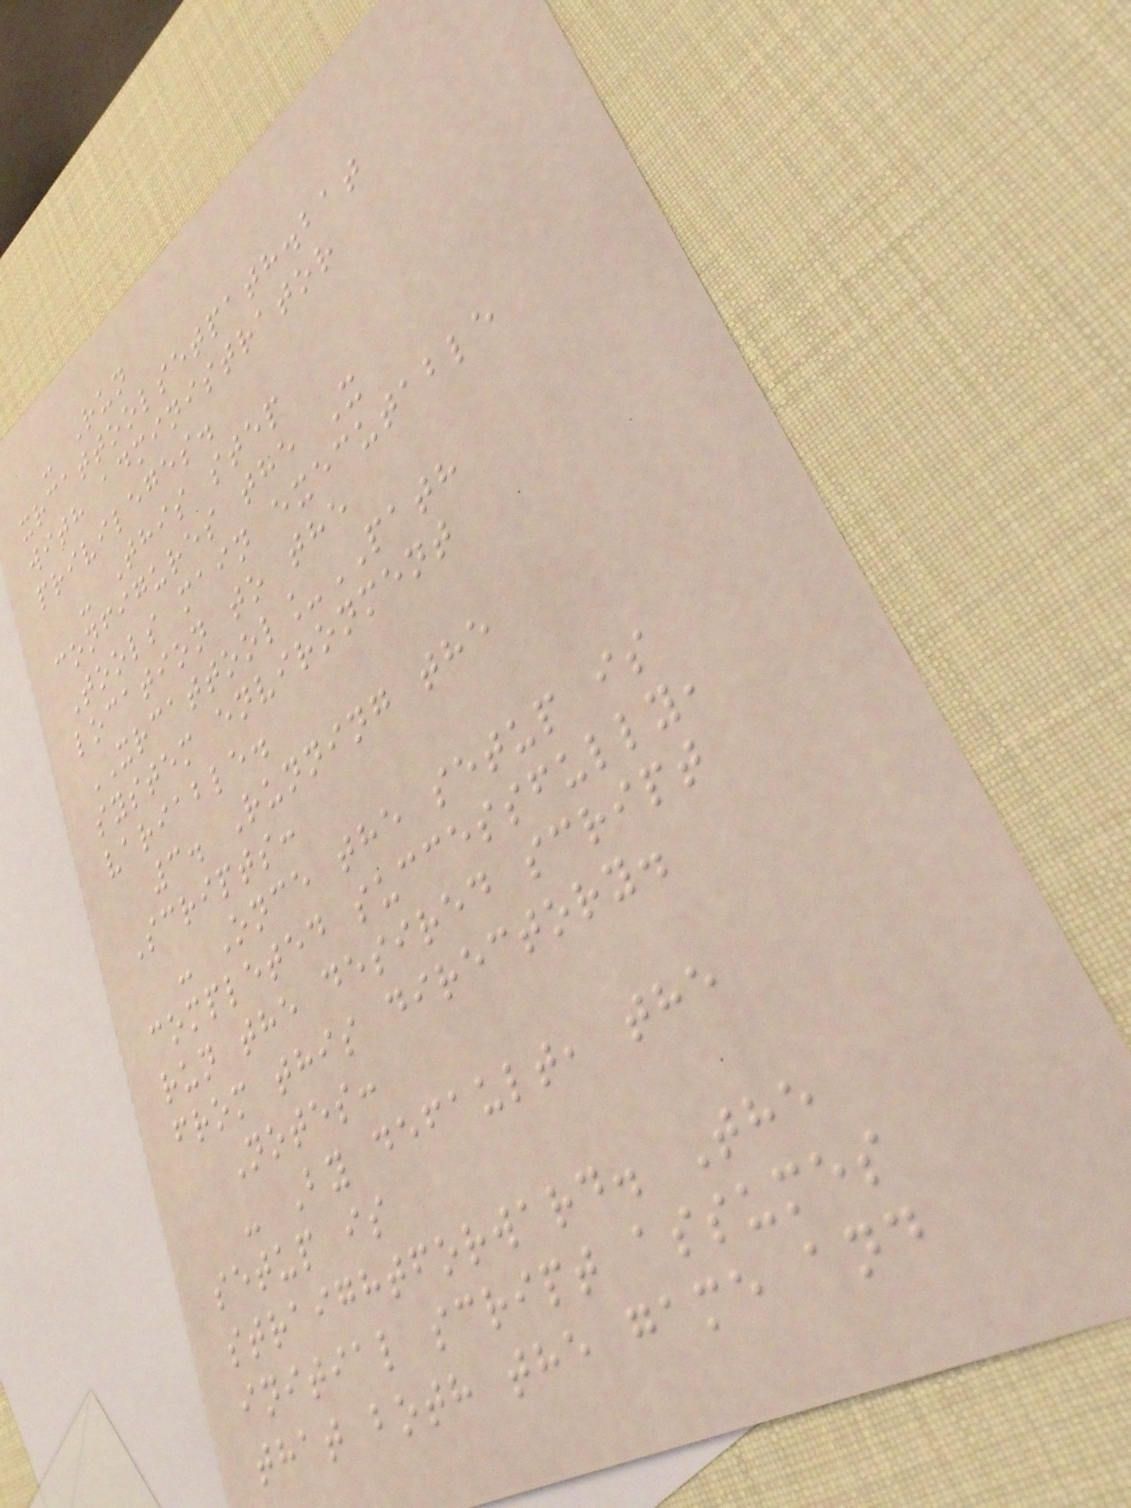- Run
xrcattoolsetpath.bat
with administrator
privileges.
- This step
configures the X
Tools main executable
location to the
XRCATTOOL_PATH
system environment
variable.
3. Running the
Scripts:
- Once the setup is
completed successfully,
run the desired script
from this directory.
Notes:
- By default, the
setup is
straightforward. The
initial script assumes
that both the game and
